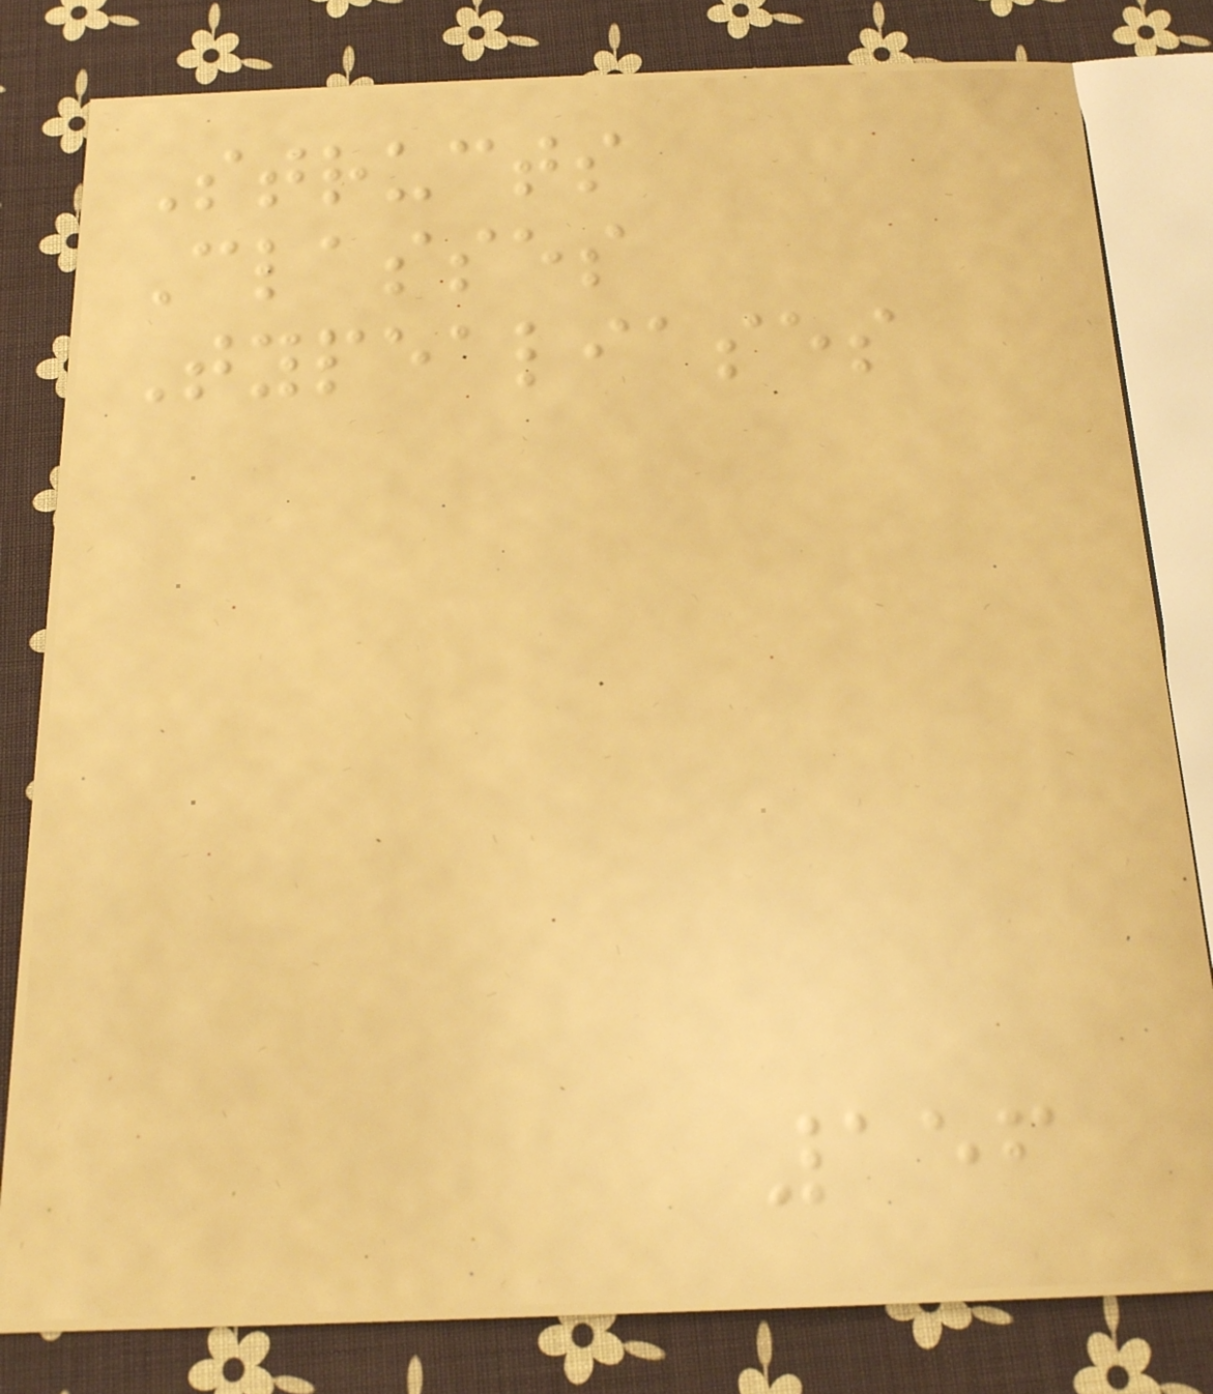Structs
Classes
Typealiases
156
